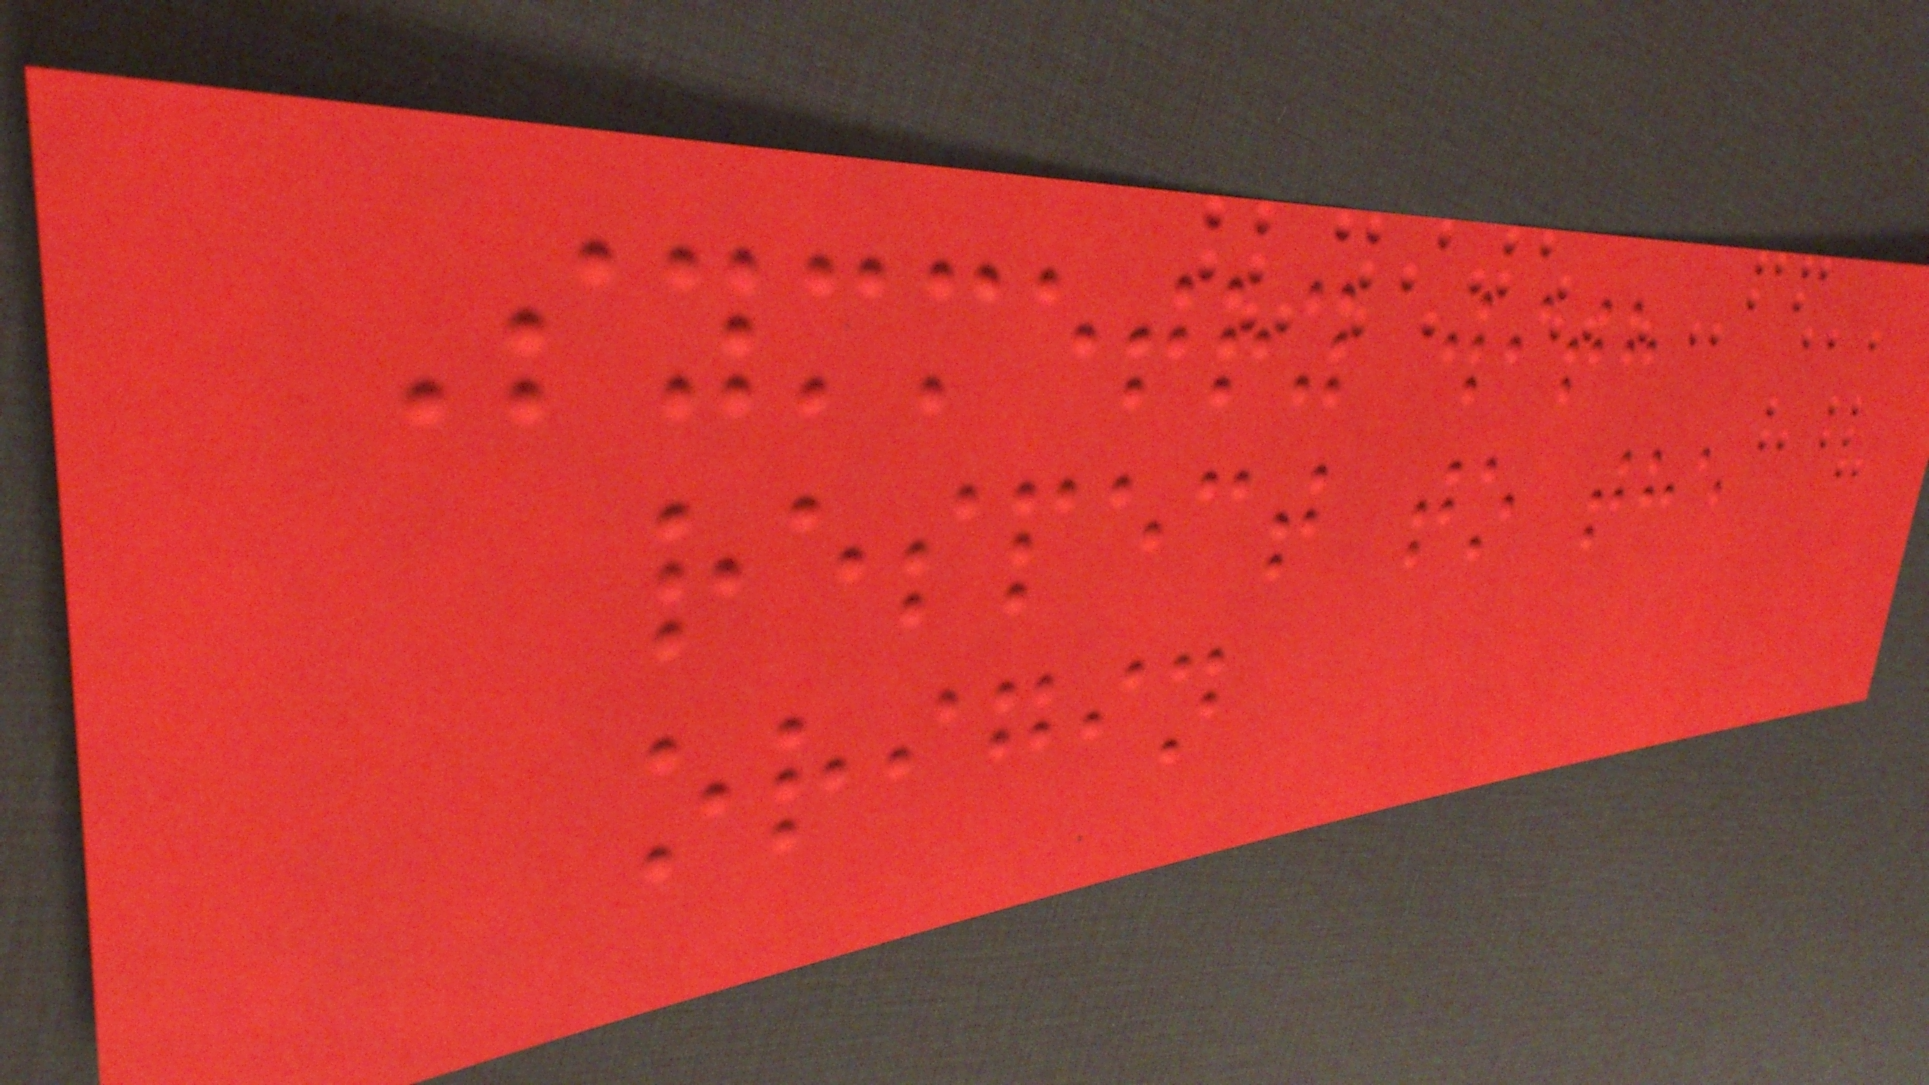Symmetry with
respect to the
origin
